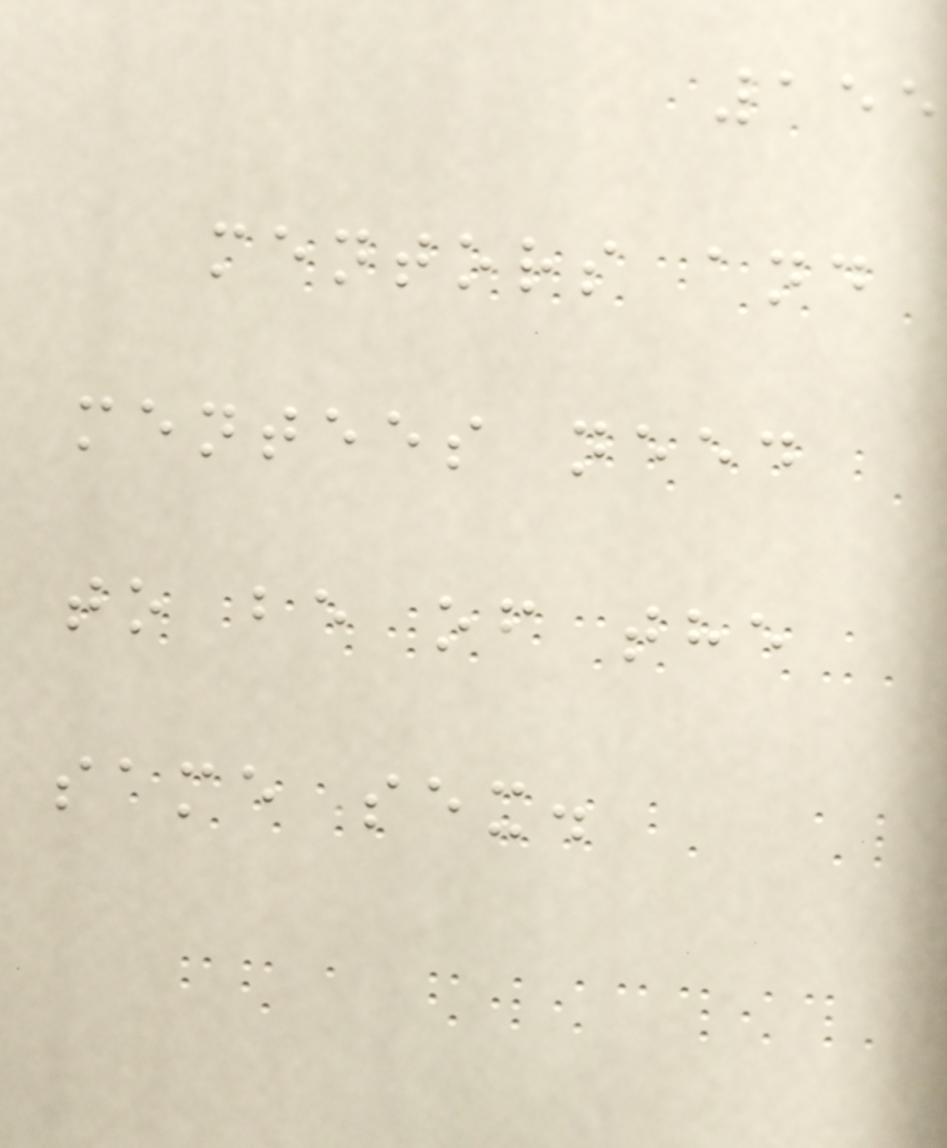155
mentors and
mentees need
to be of the
same sex.
